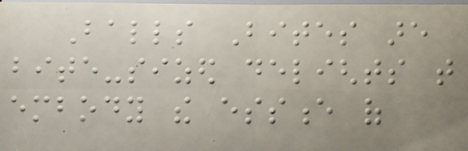Balls Bites are
bite-sized delights that
embody the essence of
